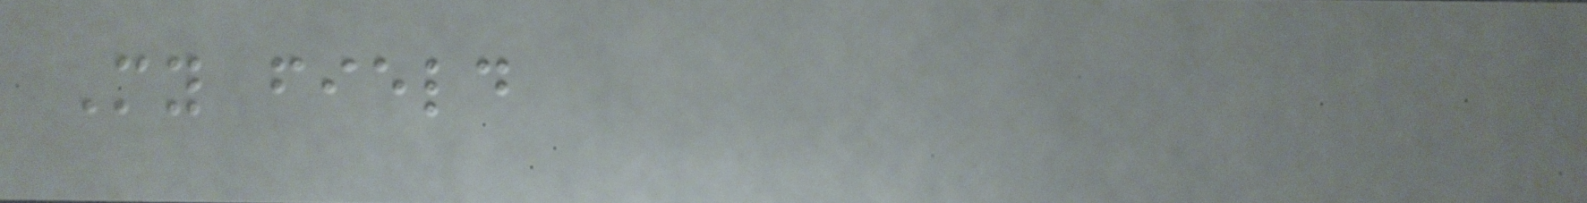My field
